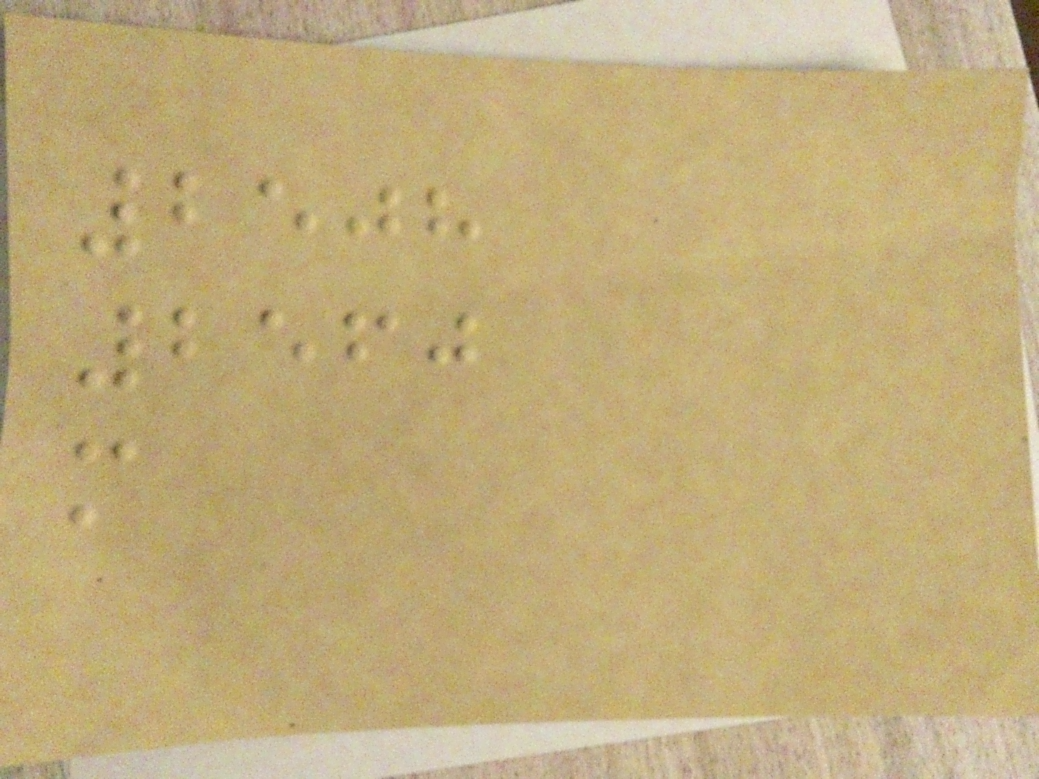2508
2560
m
